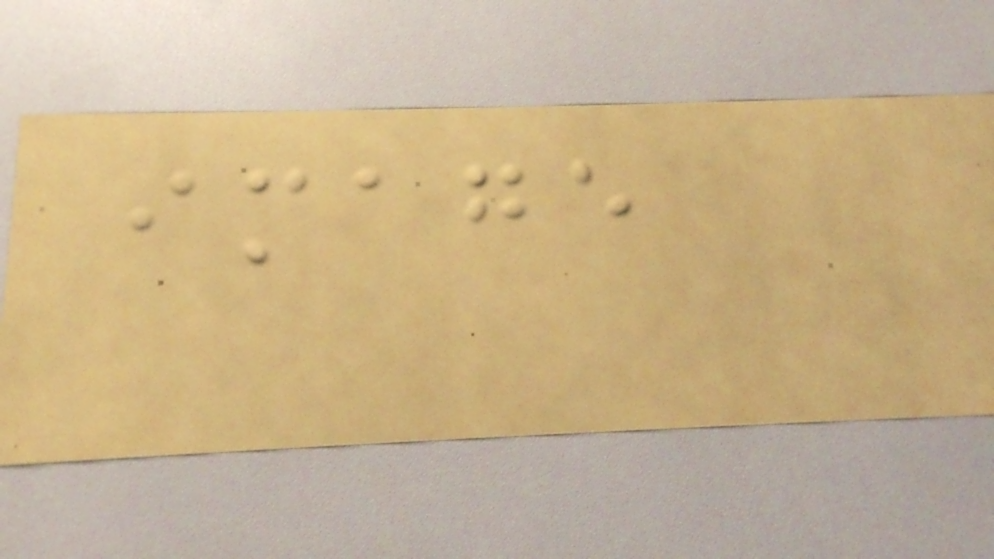image
